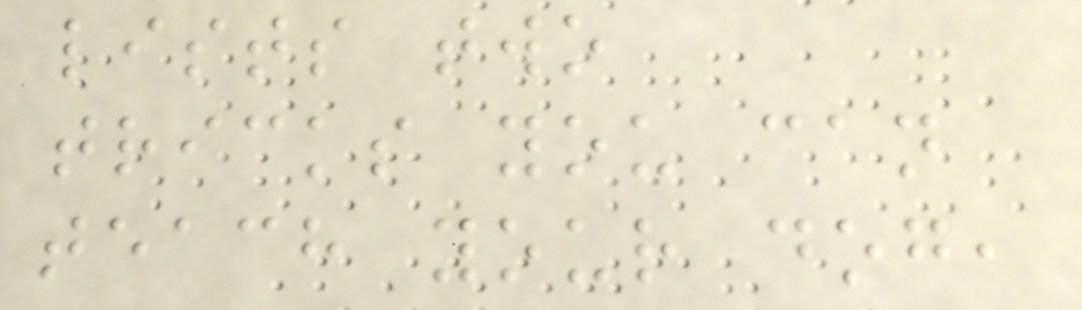lists two
tricks you can
teach your dog,
